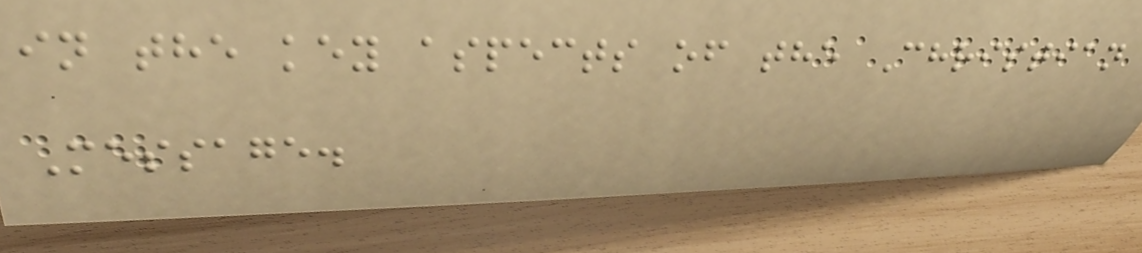in the key aspects of the Christian
Message.
